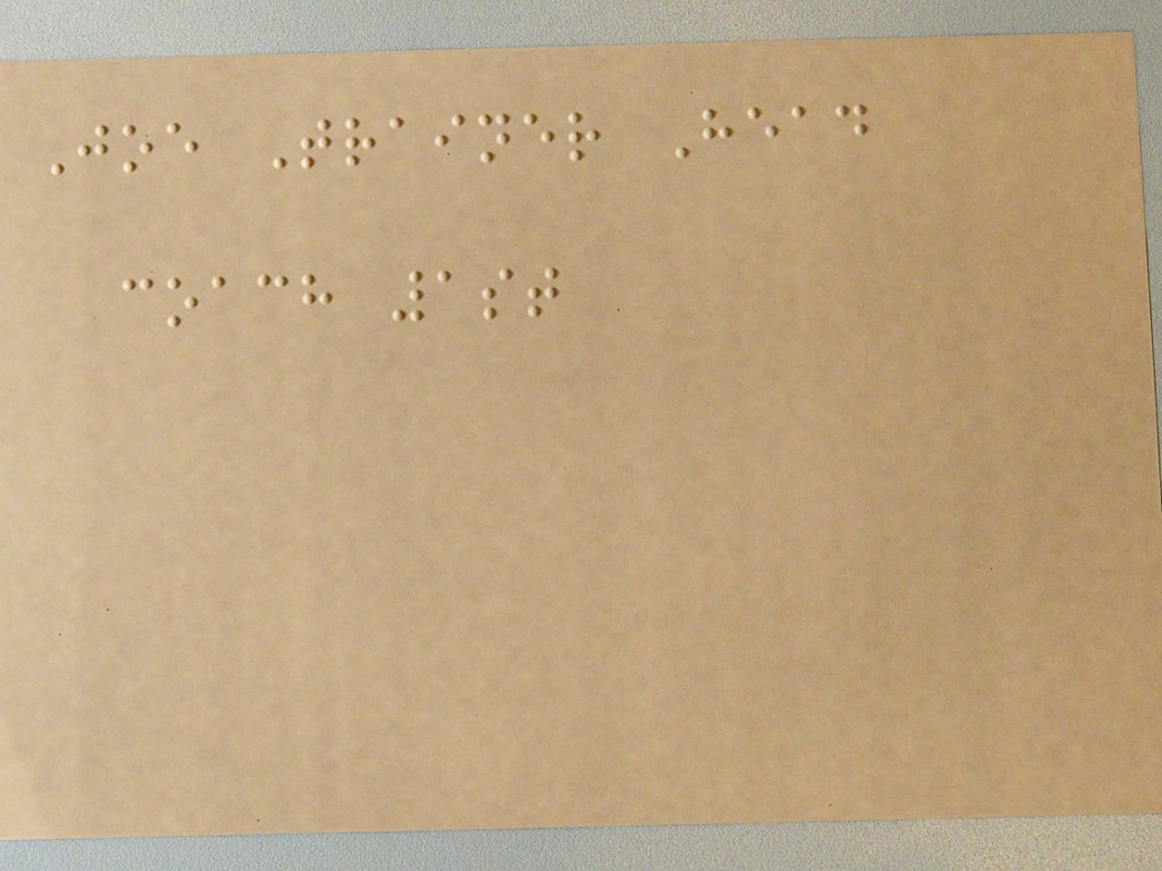Joe Trainer Head
coach 1st
